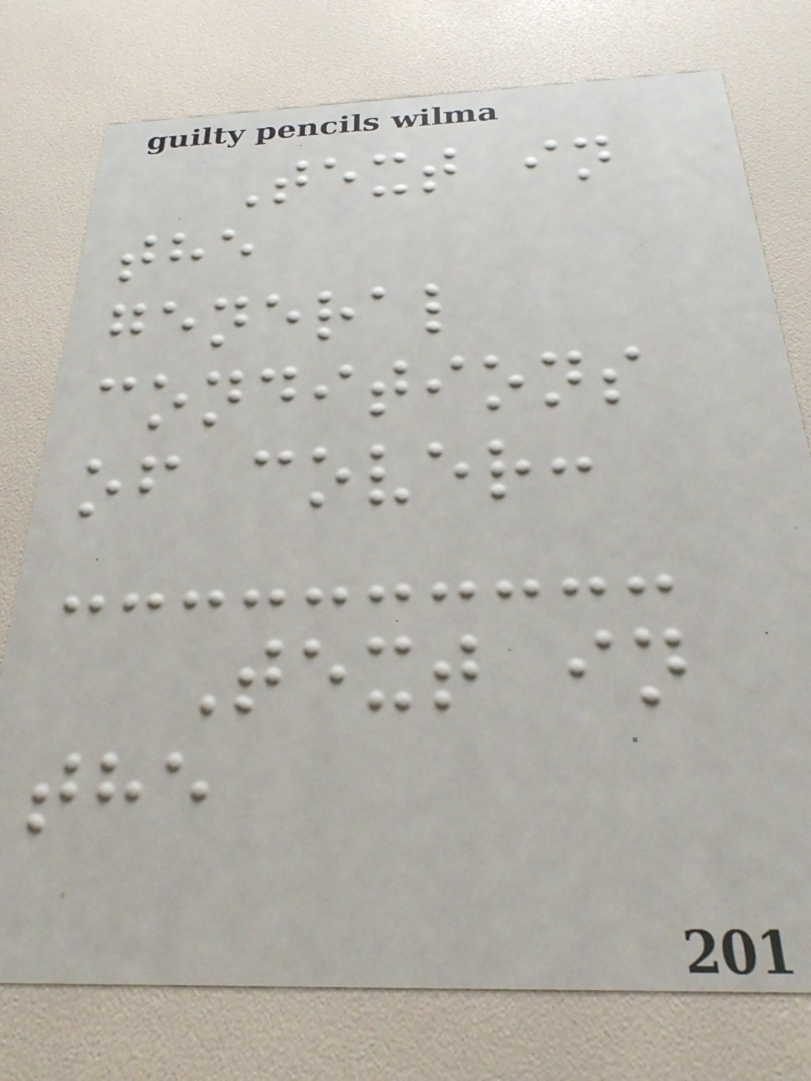Text in
the
general
conditions
of cover:
Text in
the
